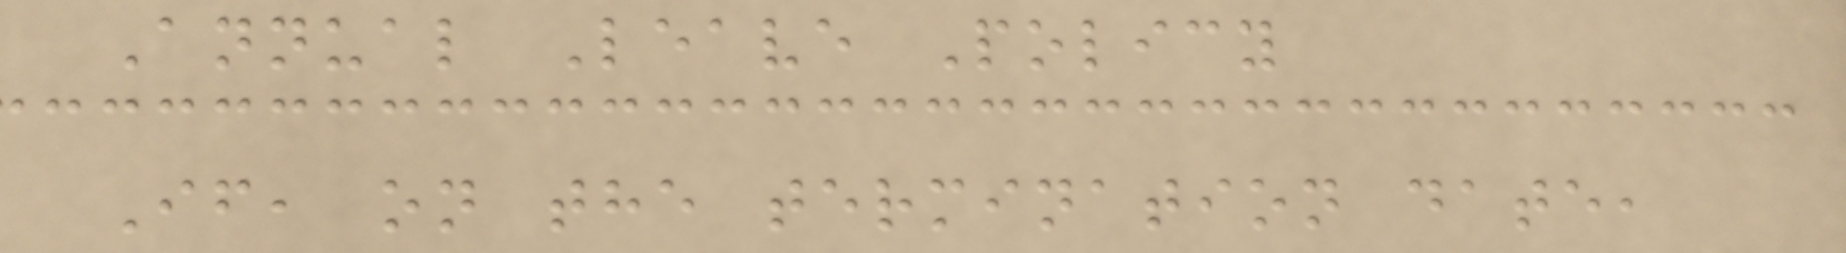Annual Leave Policy
If, on the termination date,
